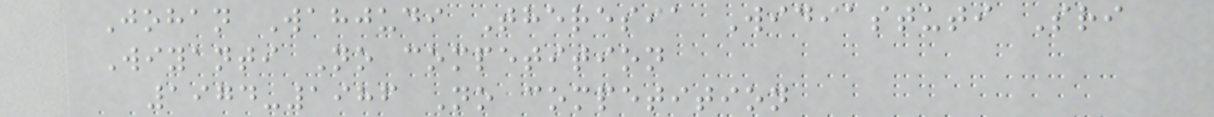Johan Wahjudi Theresia Widiastuti Sri
Wiyanti No competition
1974-1986 No competition
